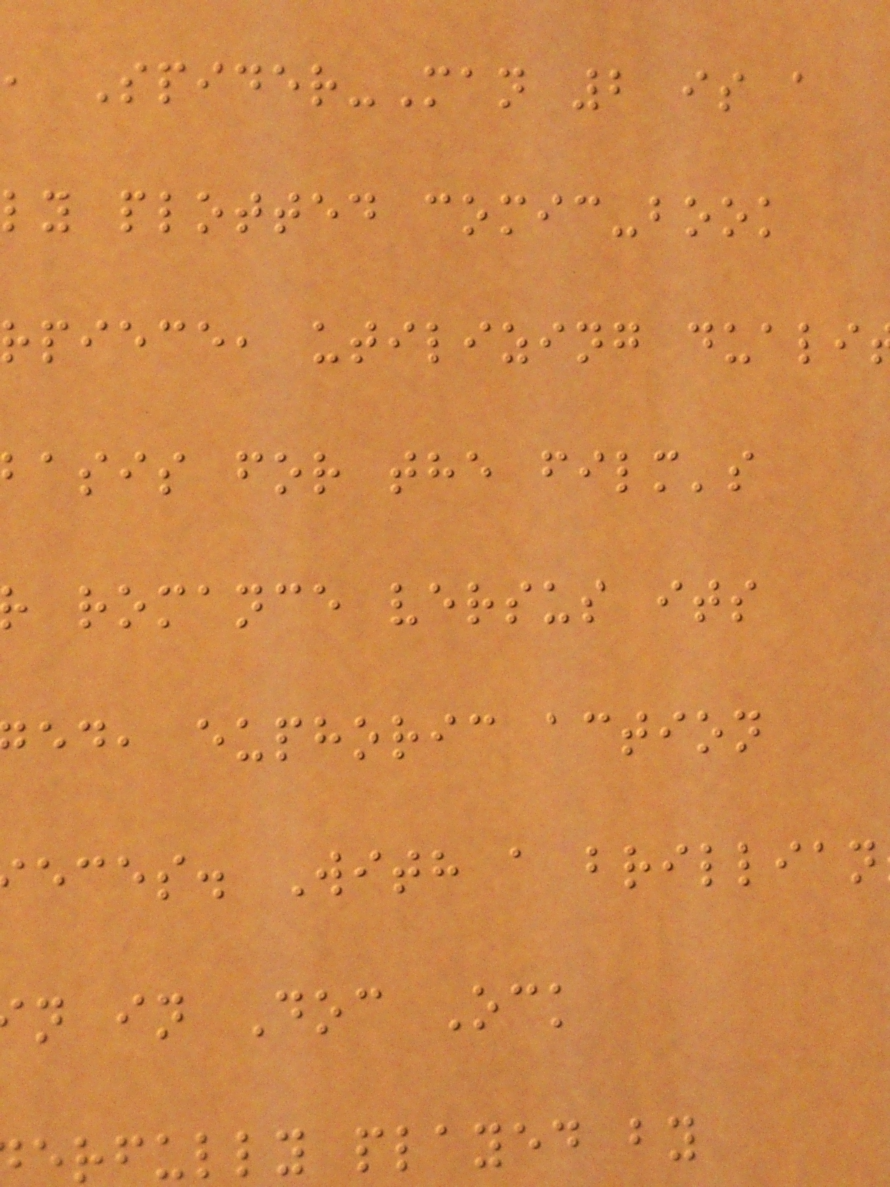, Spider-Man 2 is a
ly plotted comic-book
rpiece, utilizing duali
basis for the film's
romance versus its
ed, euphoric action
eces. With a brillian
n in Doc Ock
erfully played by
